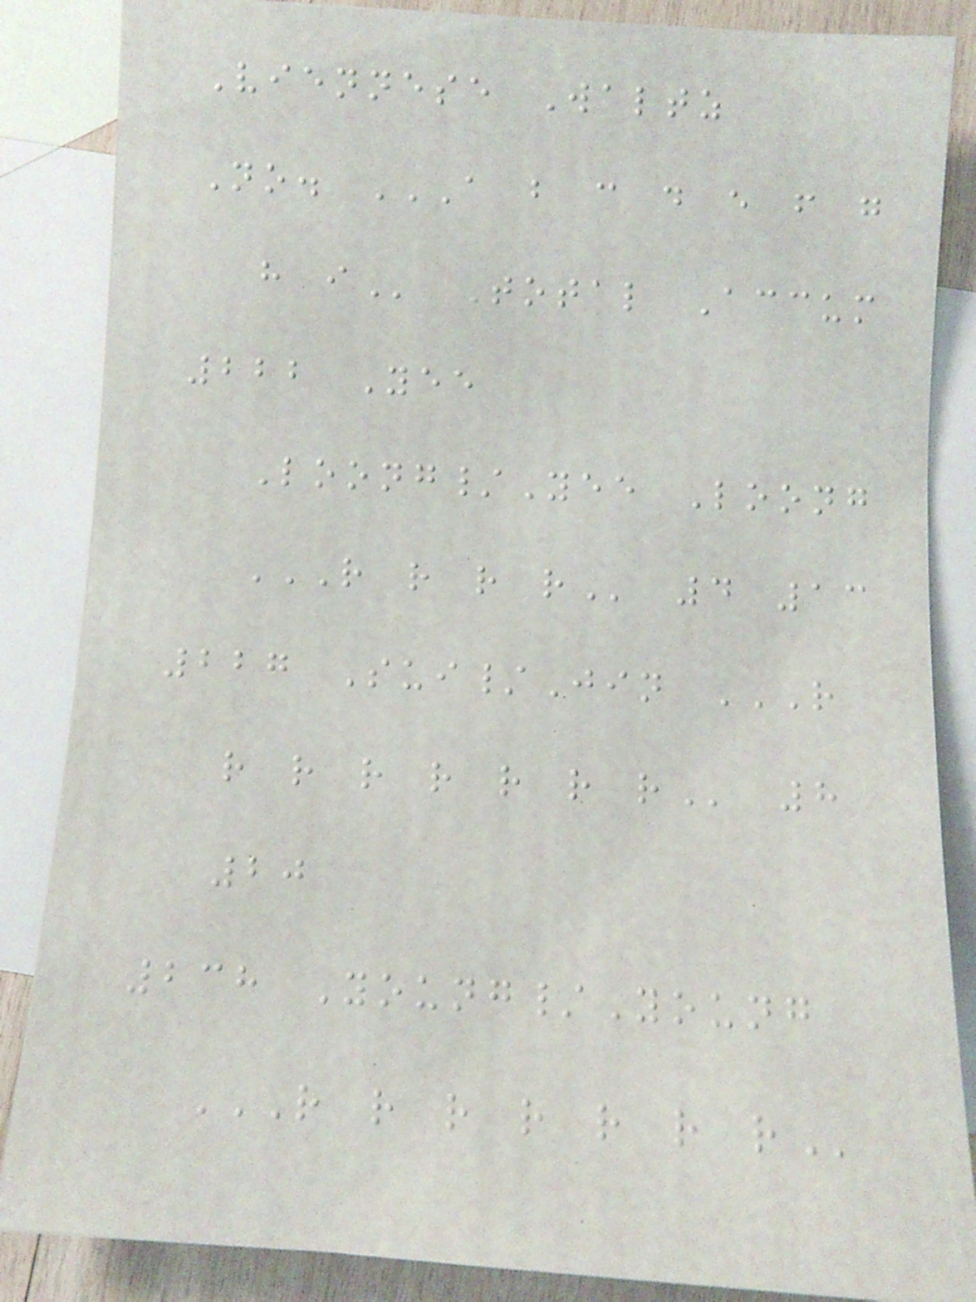Viennese Waltz
No. A B C D E F G
H I Total Accum
222 Yee
Loong/Yee Loong
R R R R 4 13
227 Sui/Jin R
R R R R R R R 8
20
238 Young/Young
R R R R R R R
